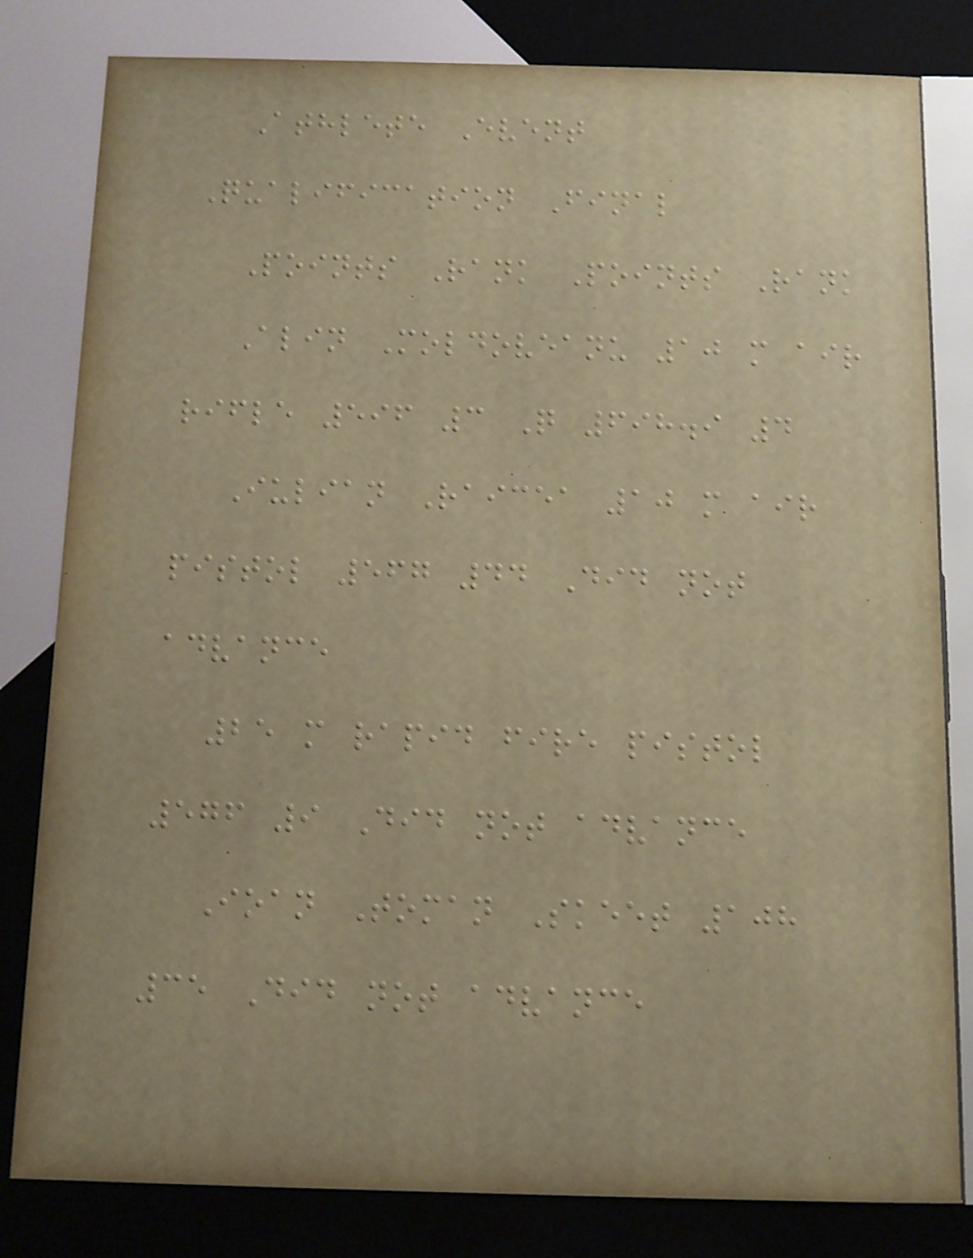Athlete Event
Qualification Final
Points Rank Points Rank
Alin Moldoveanu 10 m air
rifle 596 3 Q 698.9 4
Iulian Raicea 10 m air
pistol 567 44 Did not
advance
25 m rapid fire pistol
576 9 Did not advance
Ioan Toman Skeet 108
35 Did not advance
